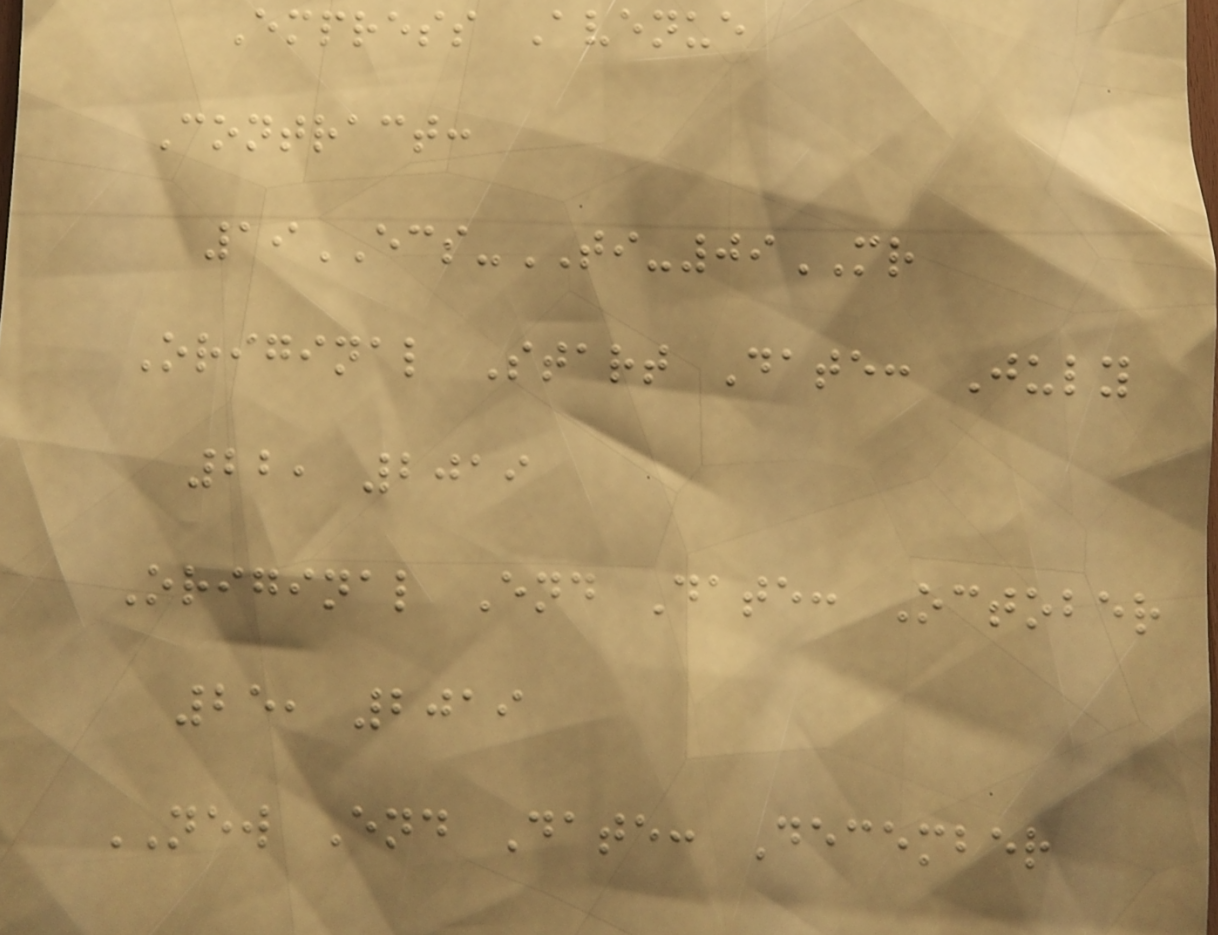Empress Avenue
Contract:
19ECS-TI-09MR
Original Start Date: July
22, 2019
Original End Date: October
25, 2019
NEW End Date: December
